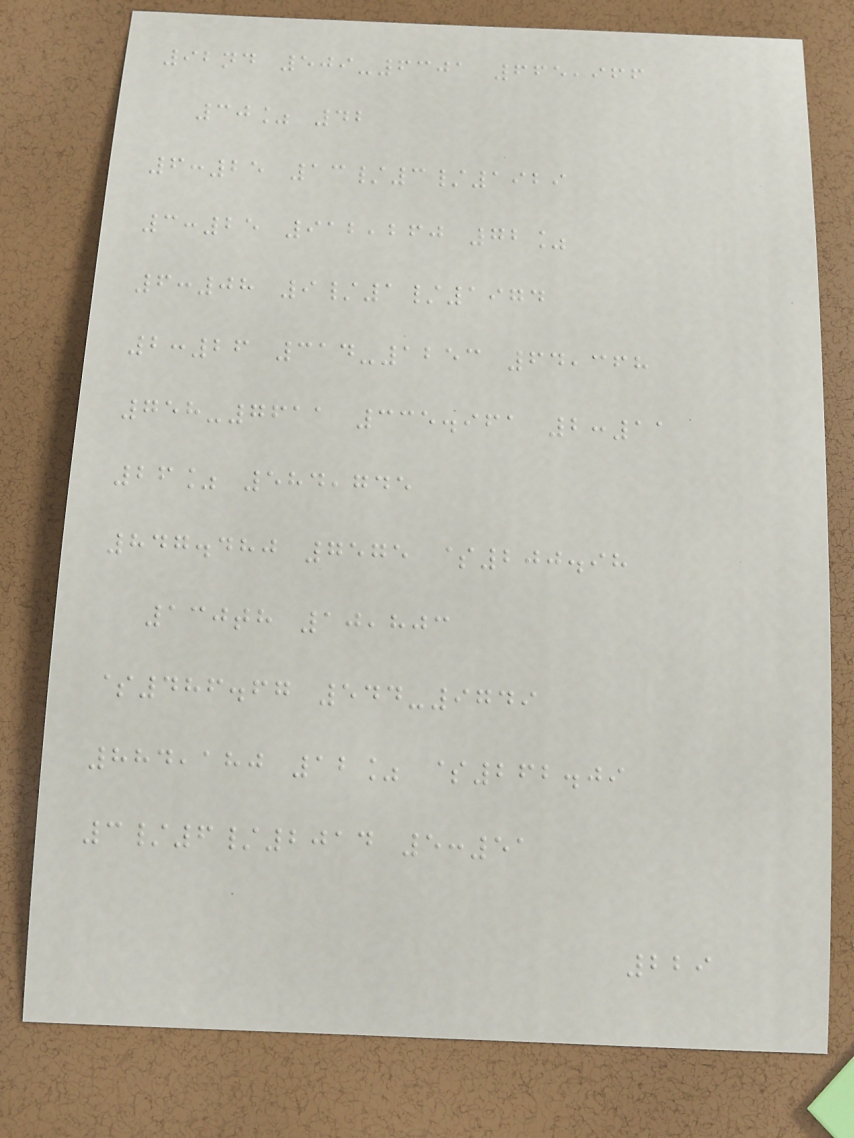92nd 509-6301 665,966
30% 42
6:25 13/3/1929
3:25 912,260 72%
6:08 9/1/1974
2:26 314-1253 64,368
758-7611 335.961 2:11
26% 584,745
847.480 7575 $200.98
130th 10,803
$486.67 544-9749
884,180 12% $262.09
3/6/2014 5:51
229
